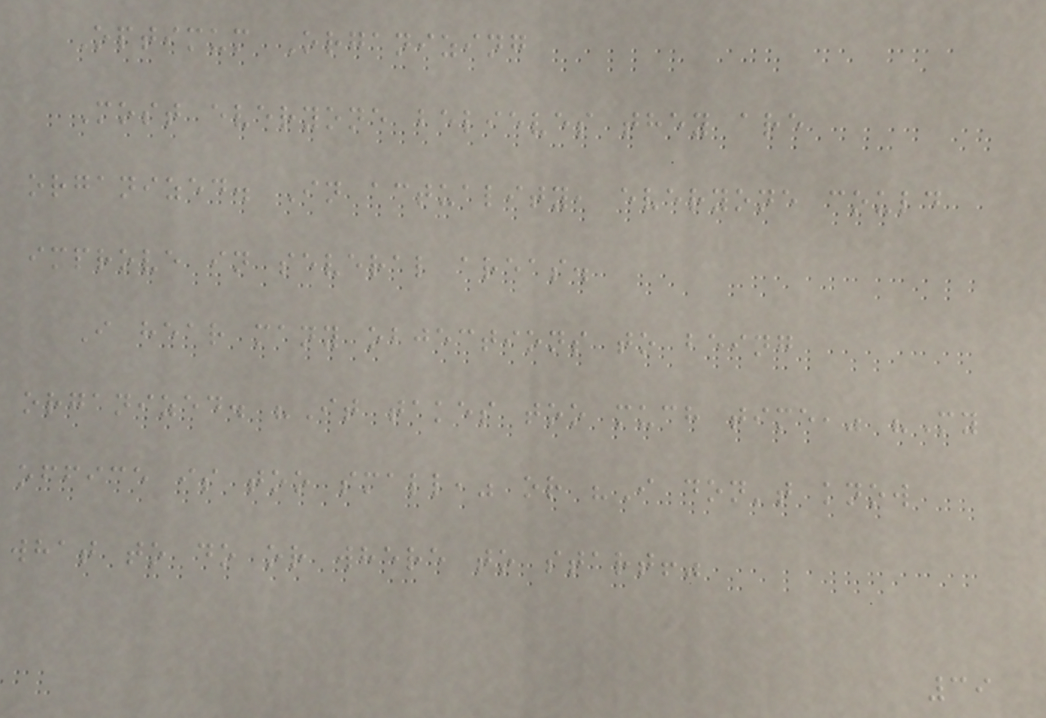Optimum Organizing
Most everyone believes they are
organized. In actuality, everyone could
improve in several areas.
I hear many objections to being
organized. "It takes too much time," "My
office is too small," or "I don't know
what to do or where to start!"
39
